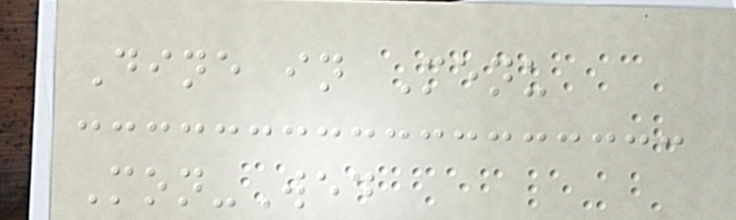Dine in Menu
Mon-Wed
